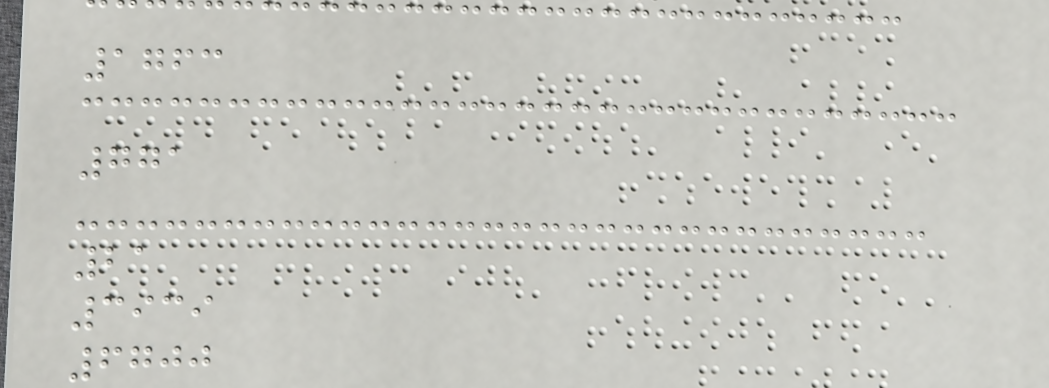1763
771
21
3939
6700
